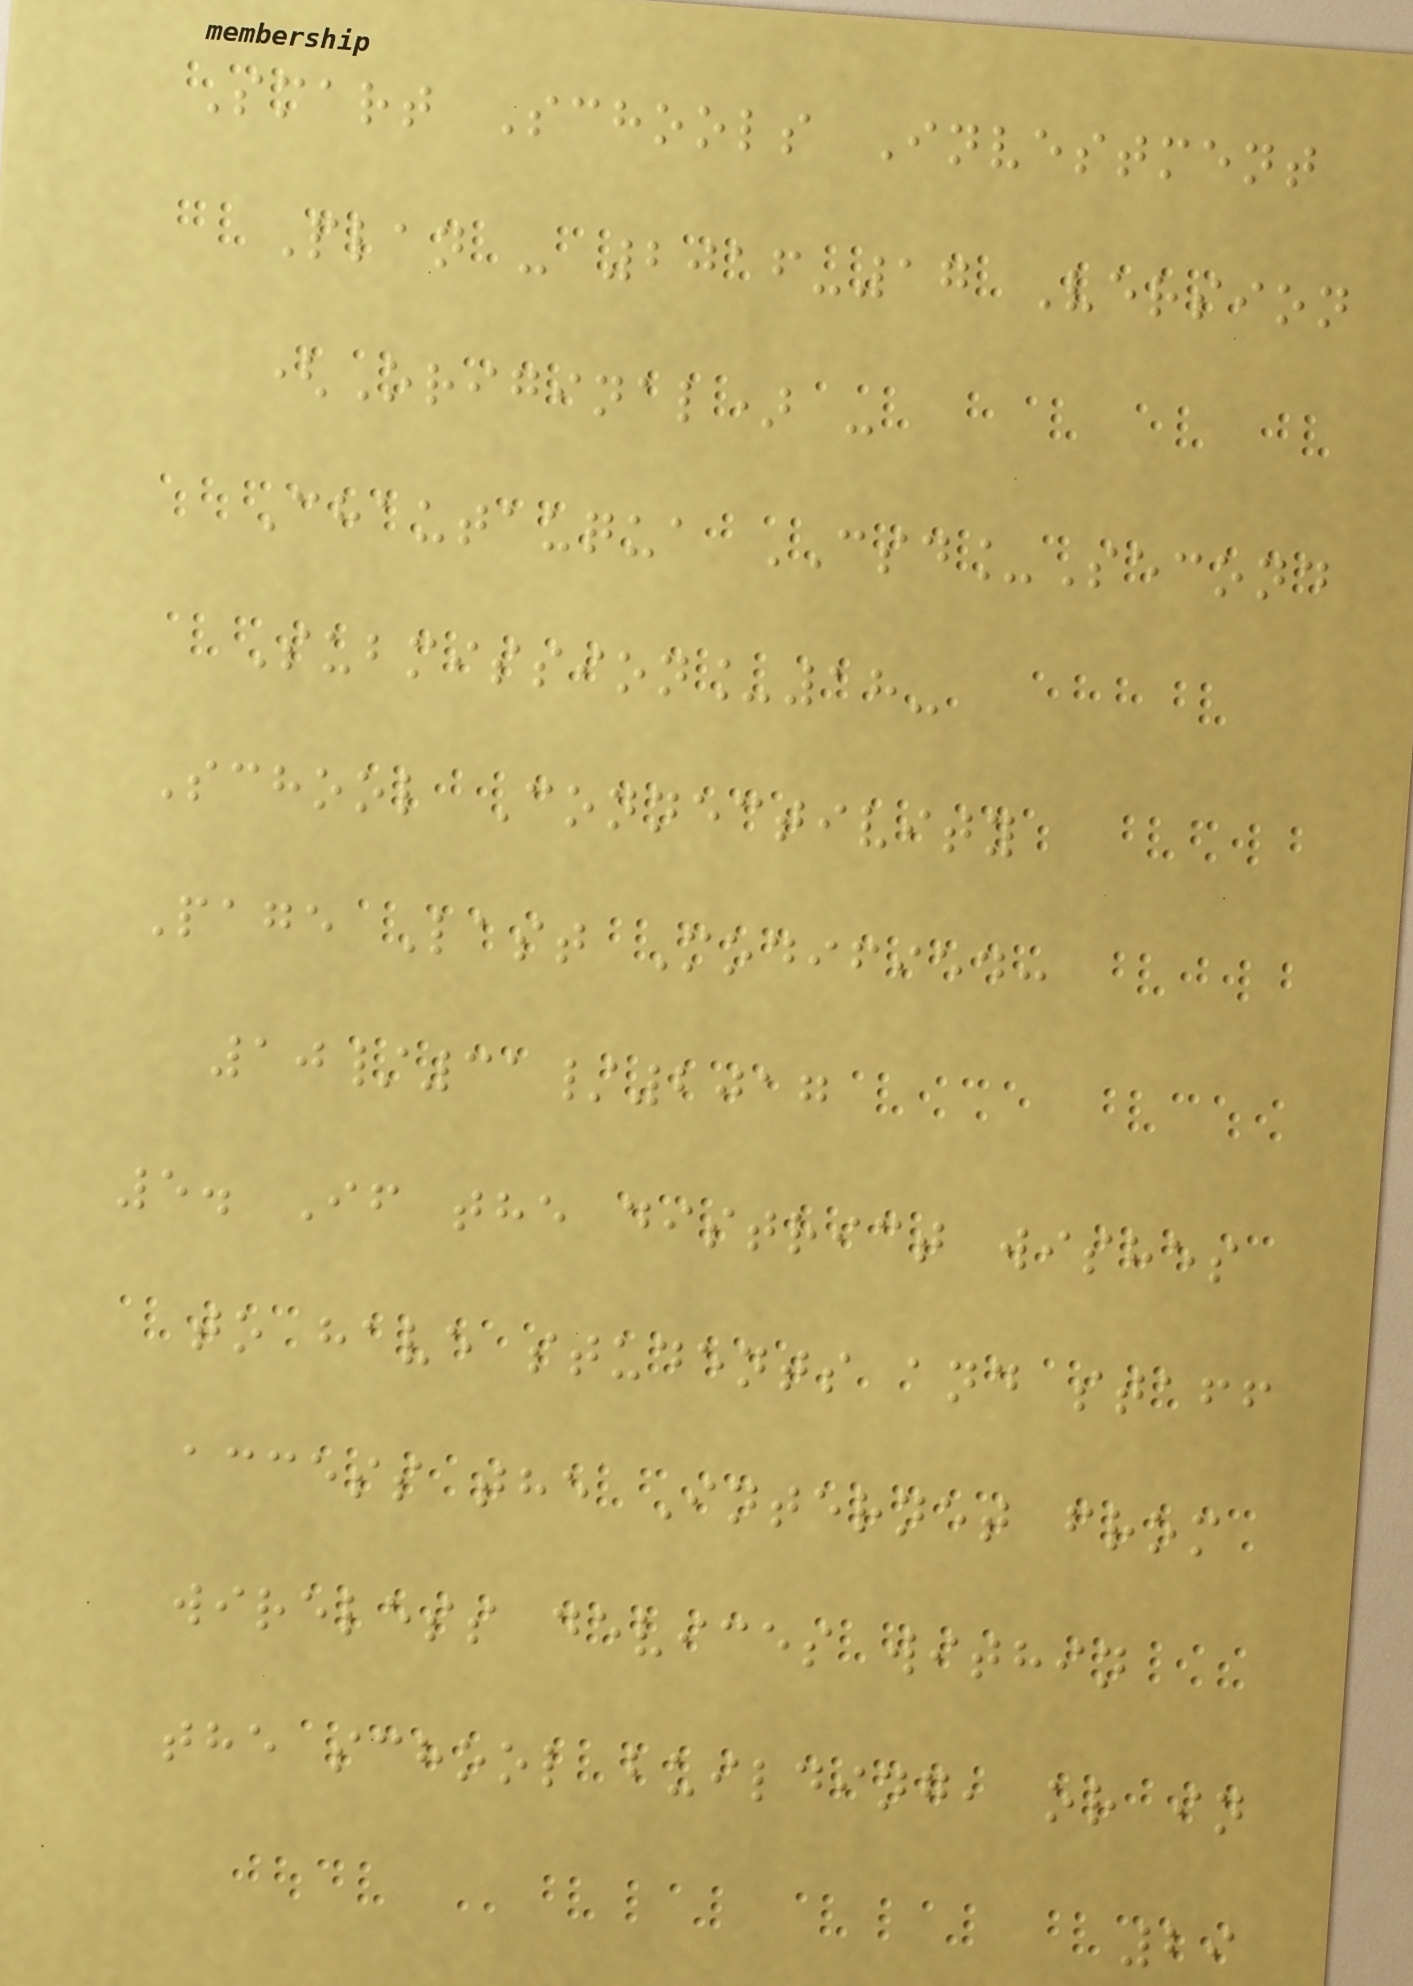Smart Schools Investment
Plan - 2016-17 Version
(Original) -
Chautauqua CSD_Second
Submission_18-
School Connectivity
Page Last Modified:
10/31/2017
5. If the district wishes
to have students and staff
access the Internet from
wireless devices within
the school building, or in
29
